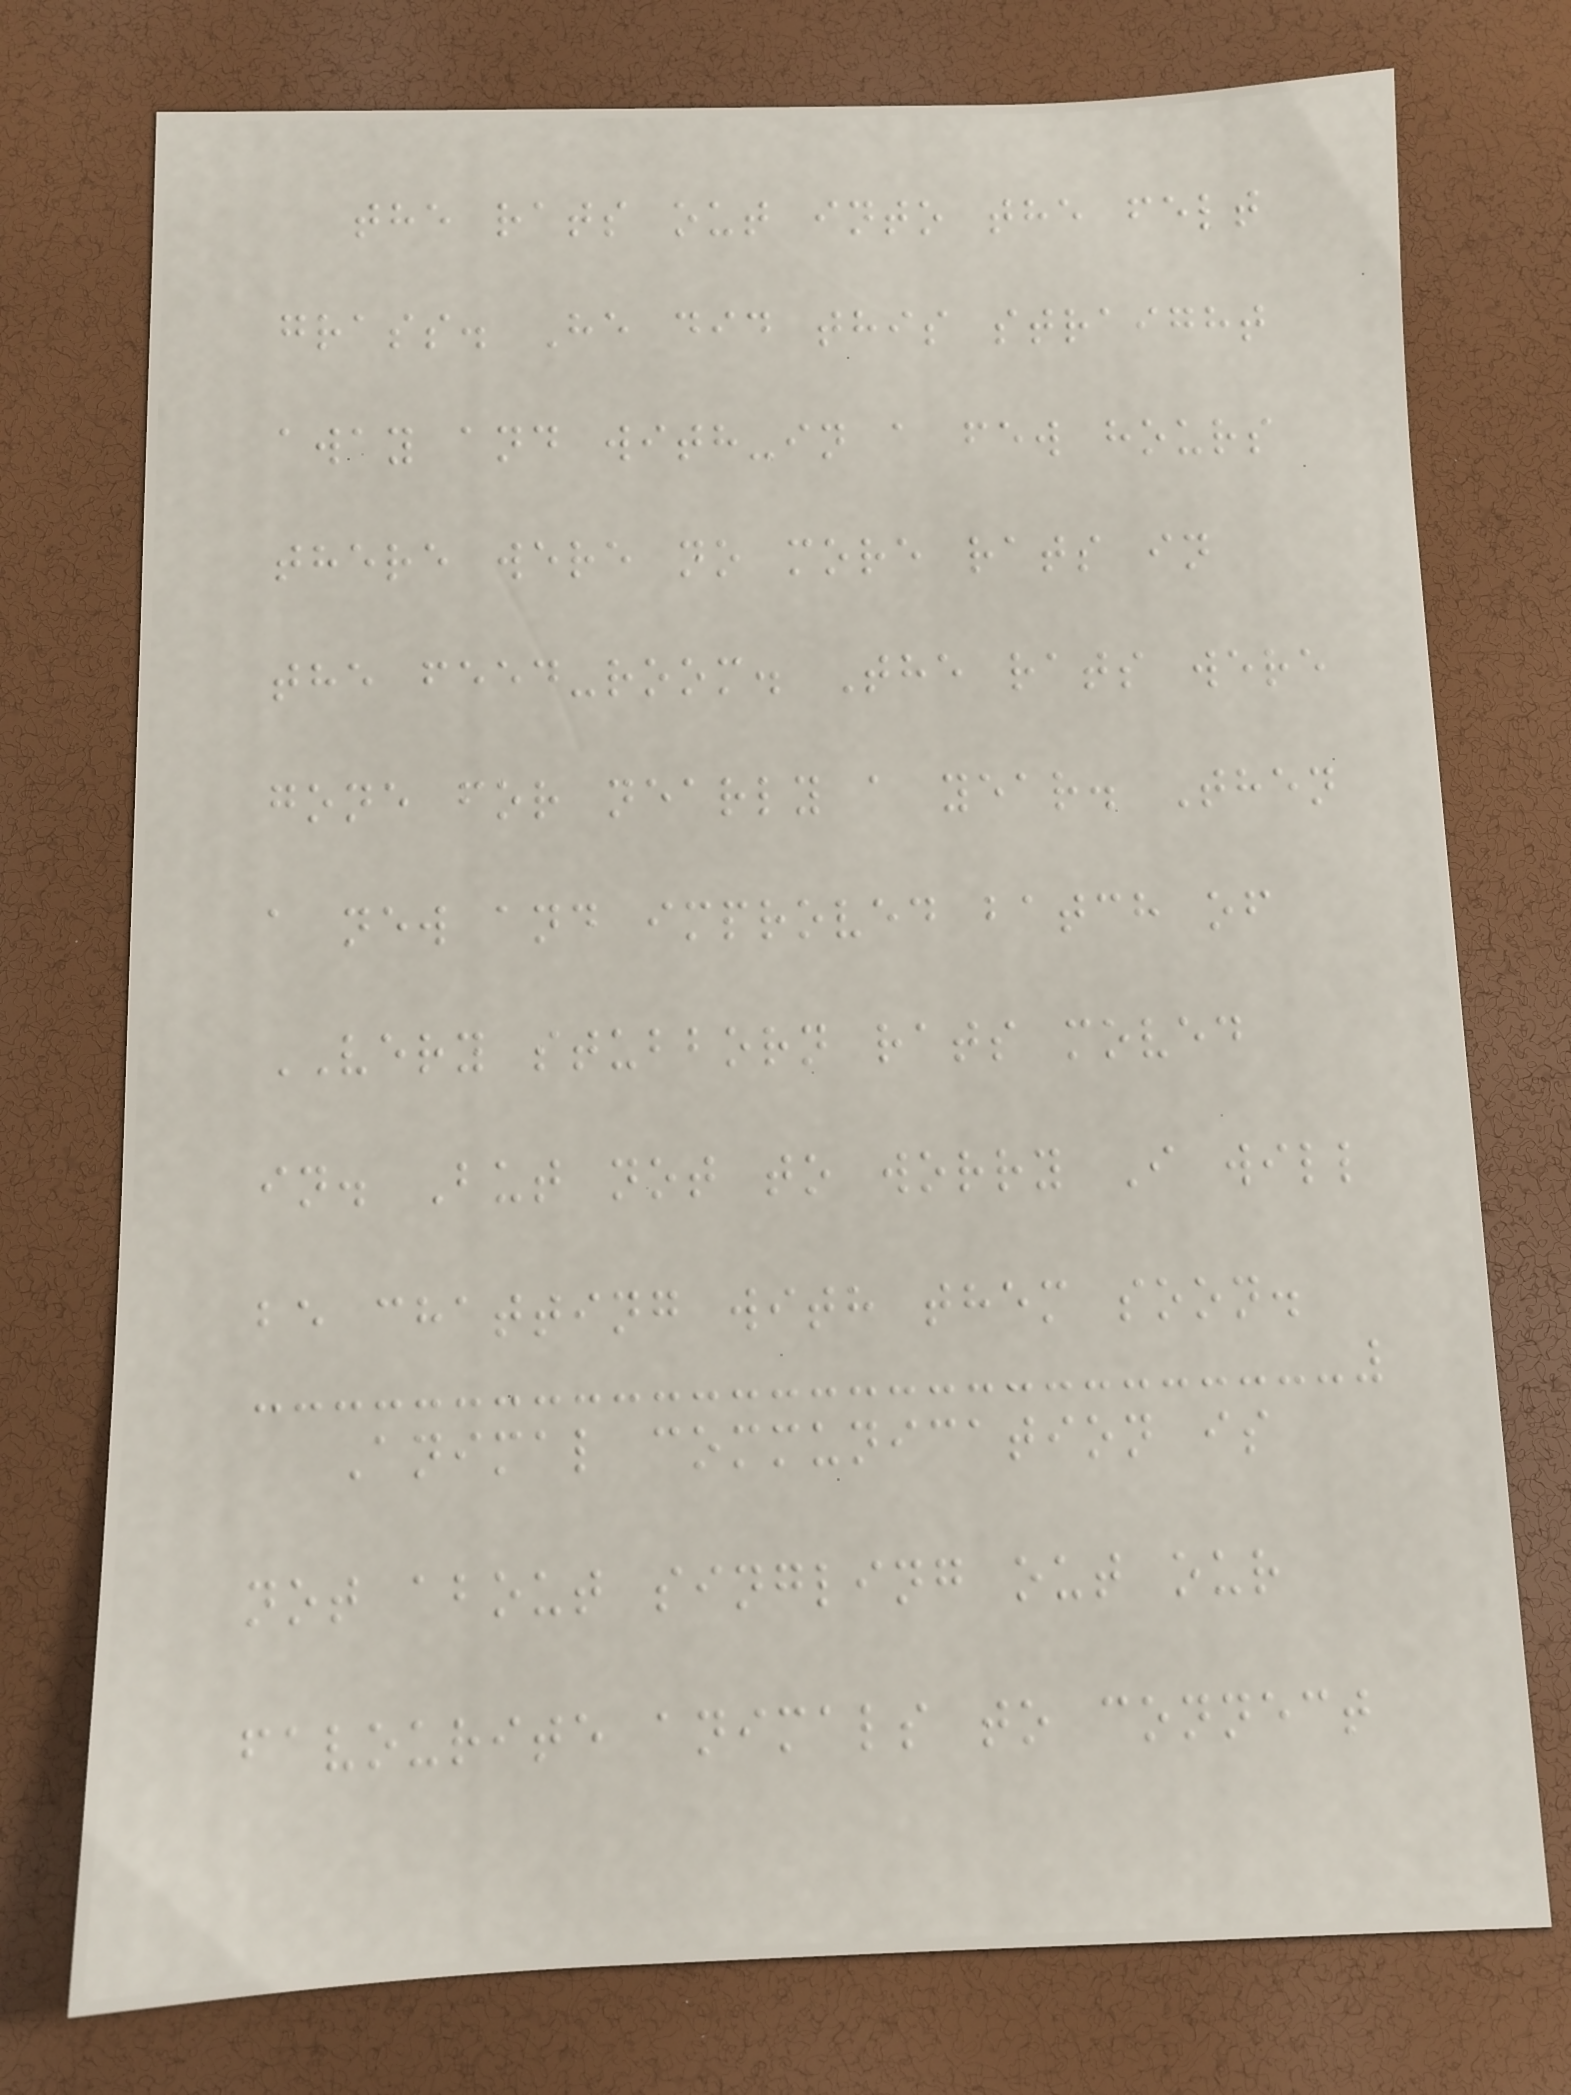the rats out into the felt
grass. He did this straight
away and with-in a few hours
there were no more rats in
the feed-room. The rats were
gone for nearly a year. Then
a new and improved batch of
VERY stubborn rats moved
in. But not to worry I will
be chatting with them soon.
Animal communication is
not about singling out our
favourite animals to connect
